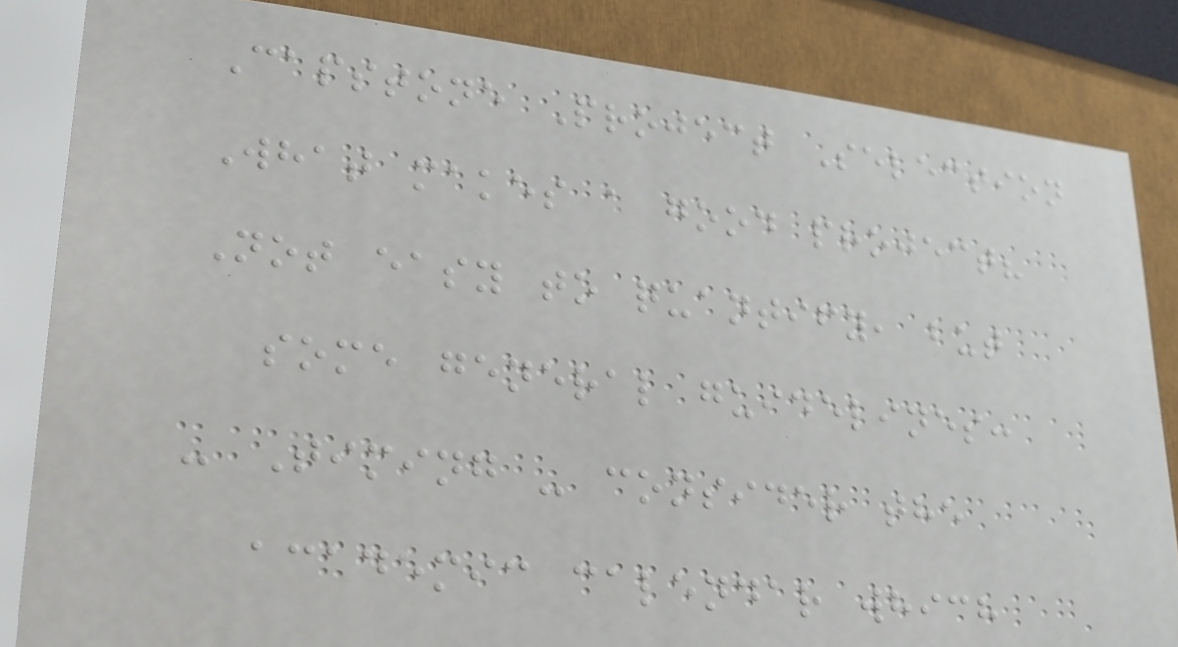Capstone Project Selection
What makes a good project?
Not easy to quantify, but
some general guidelines:
- Timing - consider the
academic calendar which
